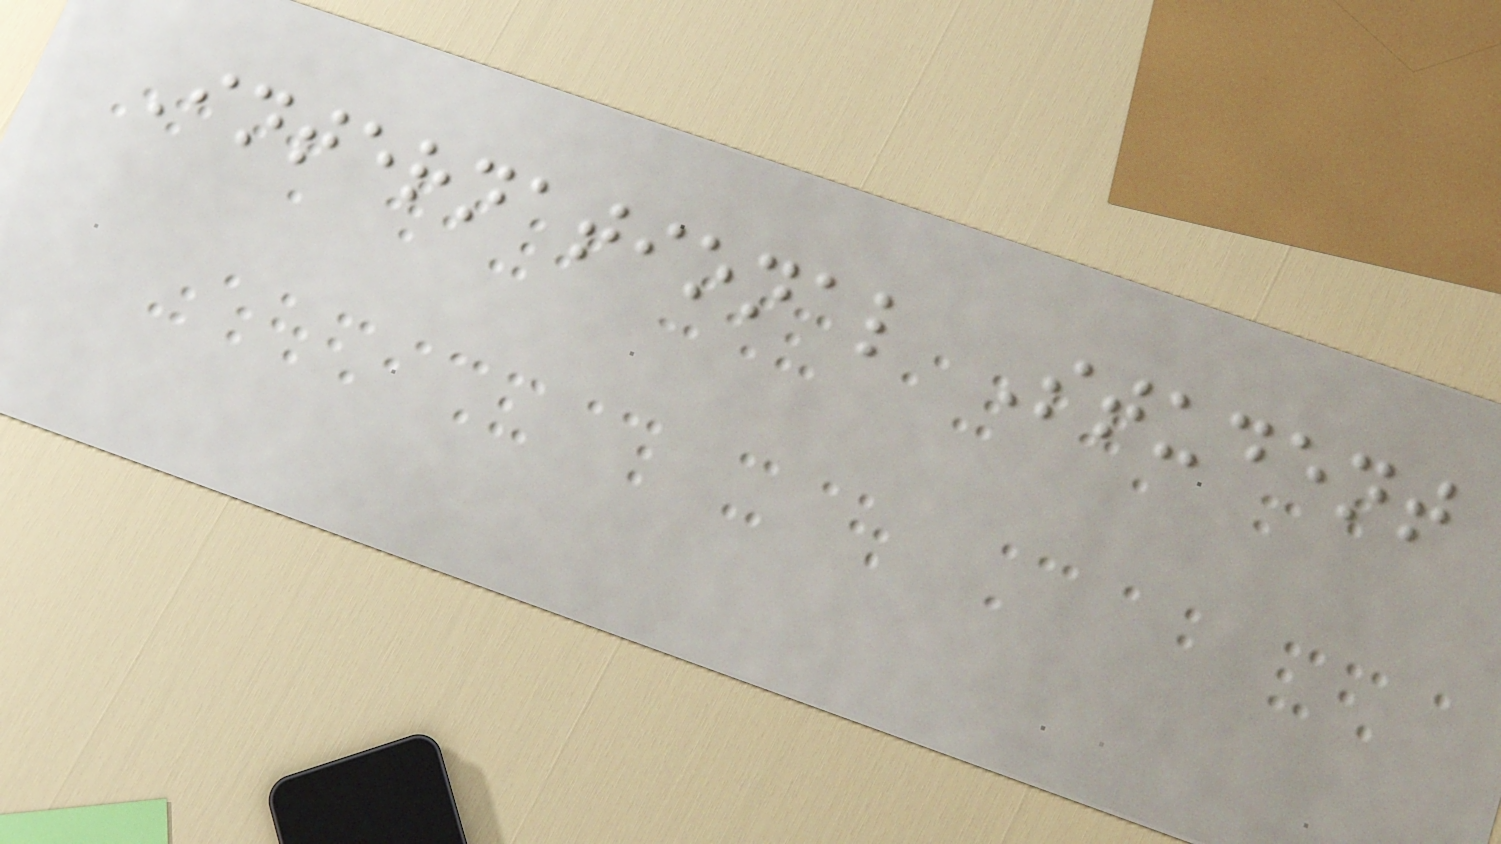International Student
